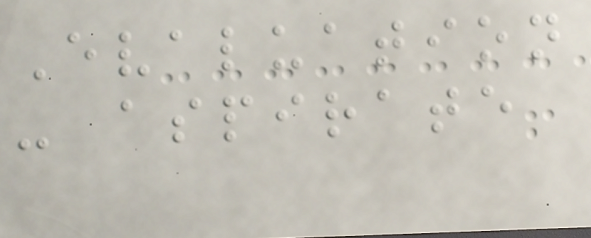Evaluation
- aspirate
